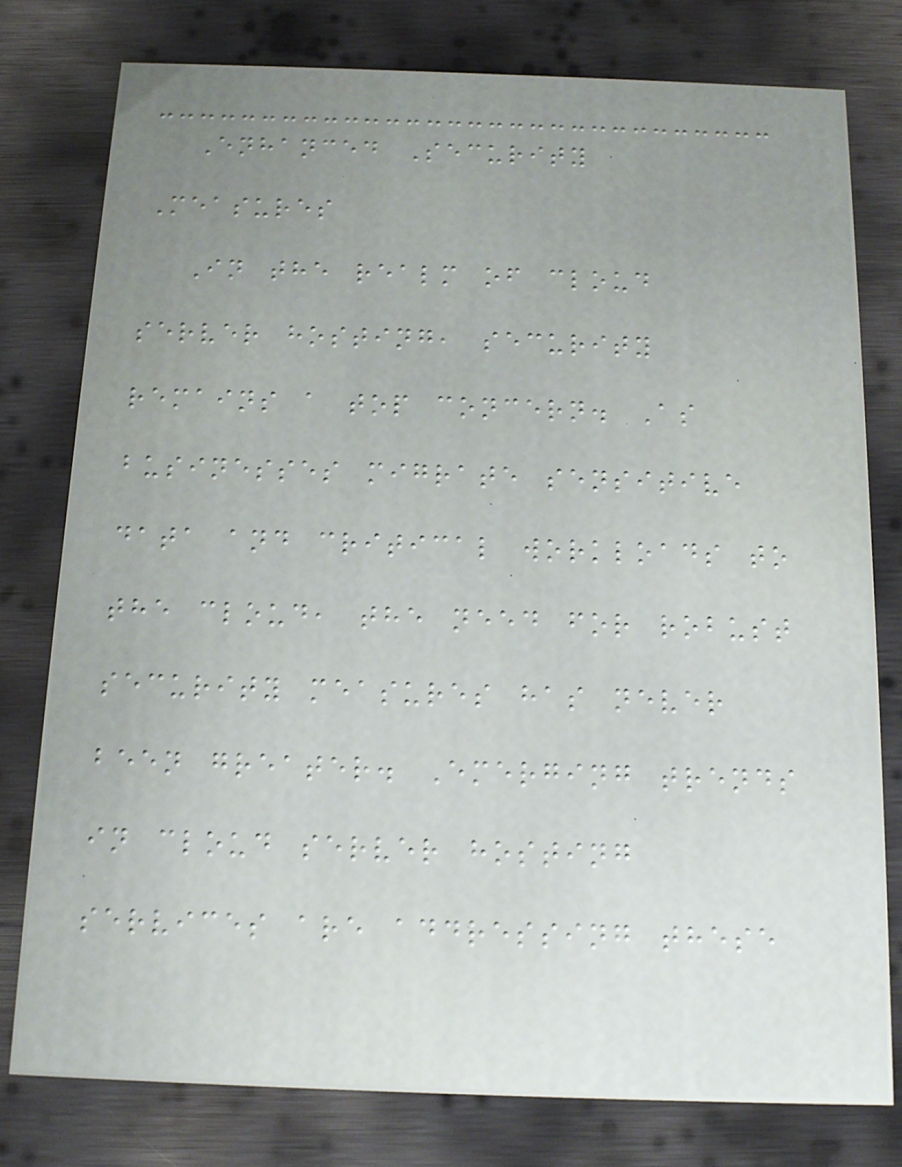Enhanced Security
Measures
In the realm of cloud
server hosting, security
remains a top concern. As
businesses migrate sensitive
data and critical workloads to
the cloud, the need for robust
security measures has never
been greater. Emerging trends
in cloud server hosting
services are addressing these
